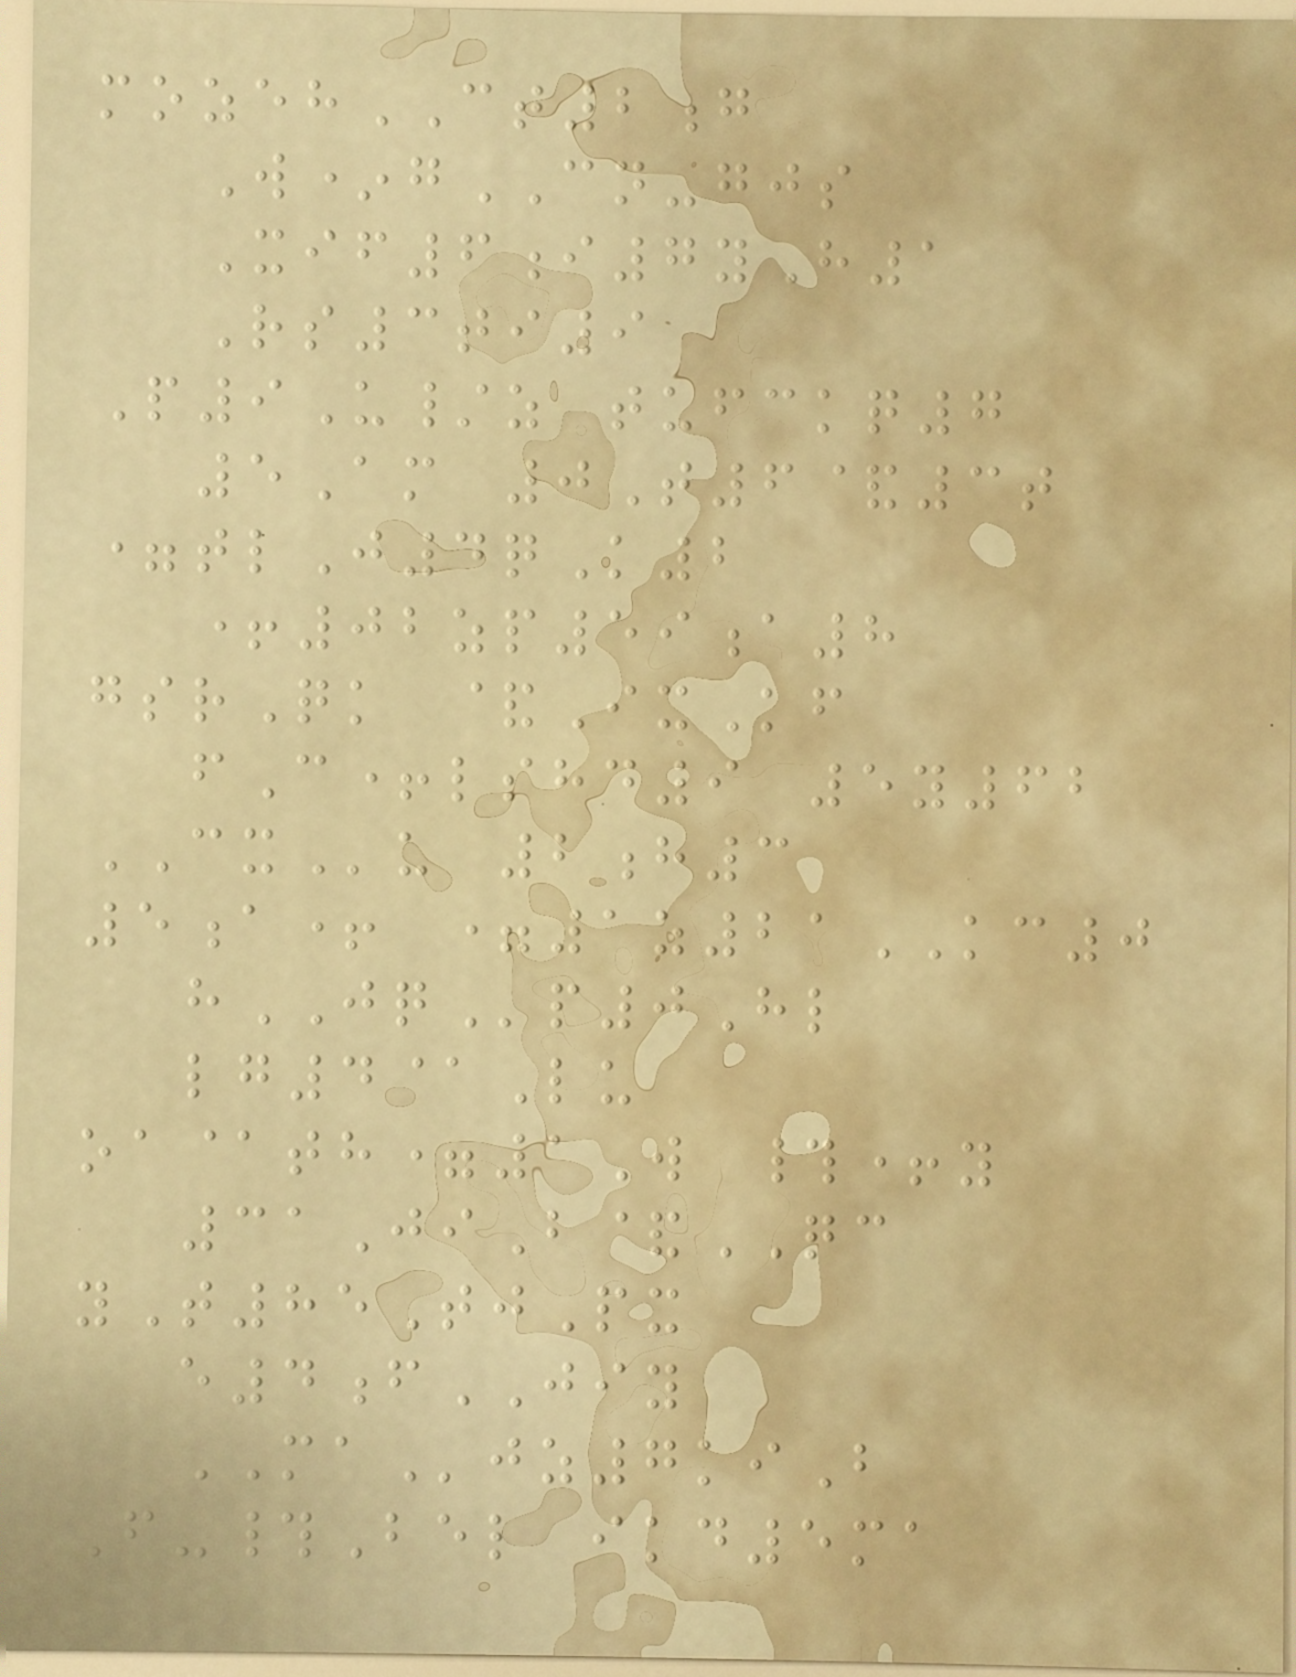mozehCT2g
W*gCN-gjs
Xif6i7yH1
Rs3ti9
P9U/z tufckq7
5Am 0T6&3t
=tlJ4qK2
+02zp59a8
gsrQk &IxKf
fC+lshd9 5y62
CXu 2h3
5a+ =1z21KC0
hJQp0Hl
lg4@Lu
oa@th=1W #+y
31JiB&QC
yT85TjPx
e4fJIY
MAjz7kiB
F-#Bel ikd5ma
